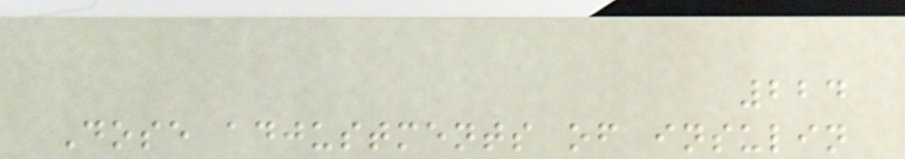224
Dose adjustments of insulin
